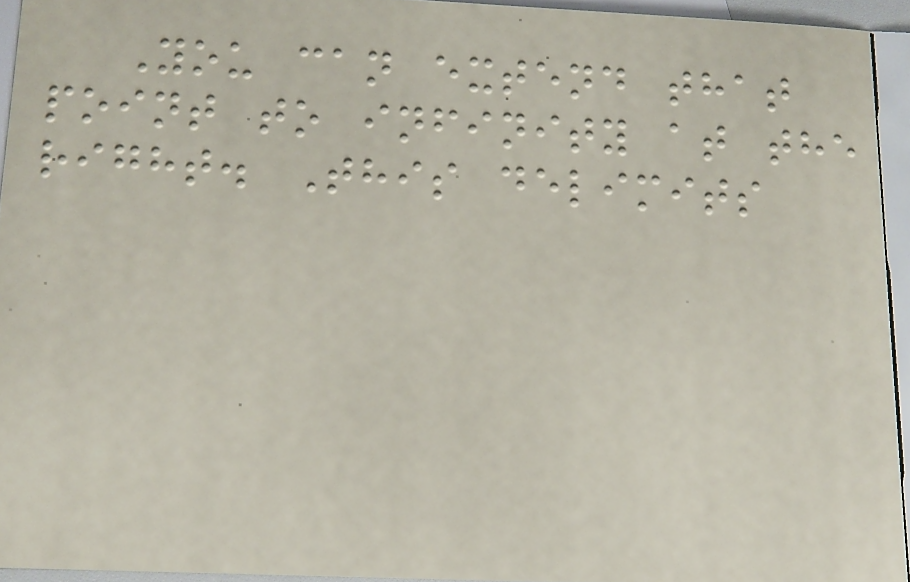You can extend that
point to infinity at the
right. This delimits
